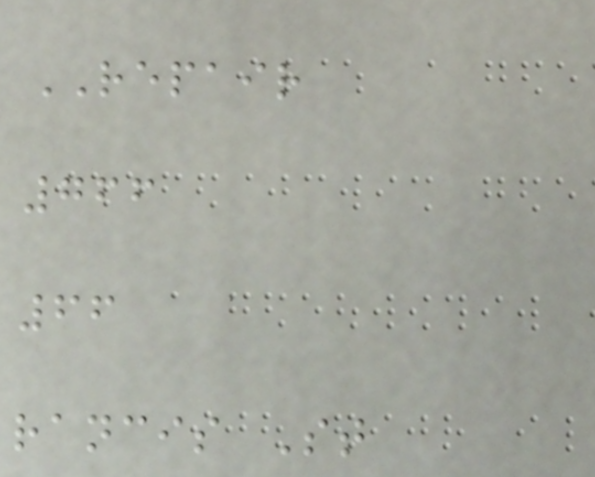REPAIR
766
66
rancis St
